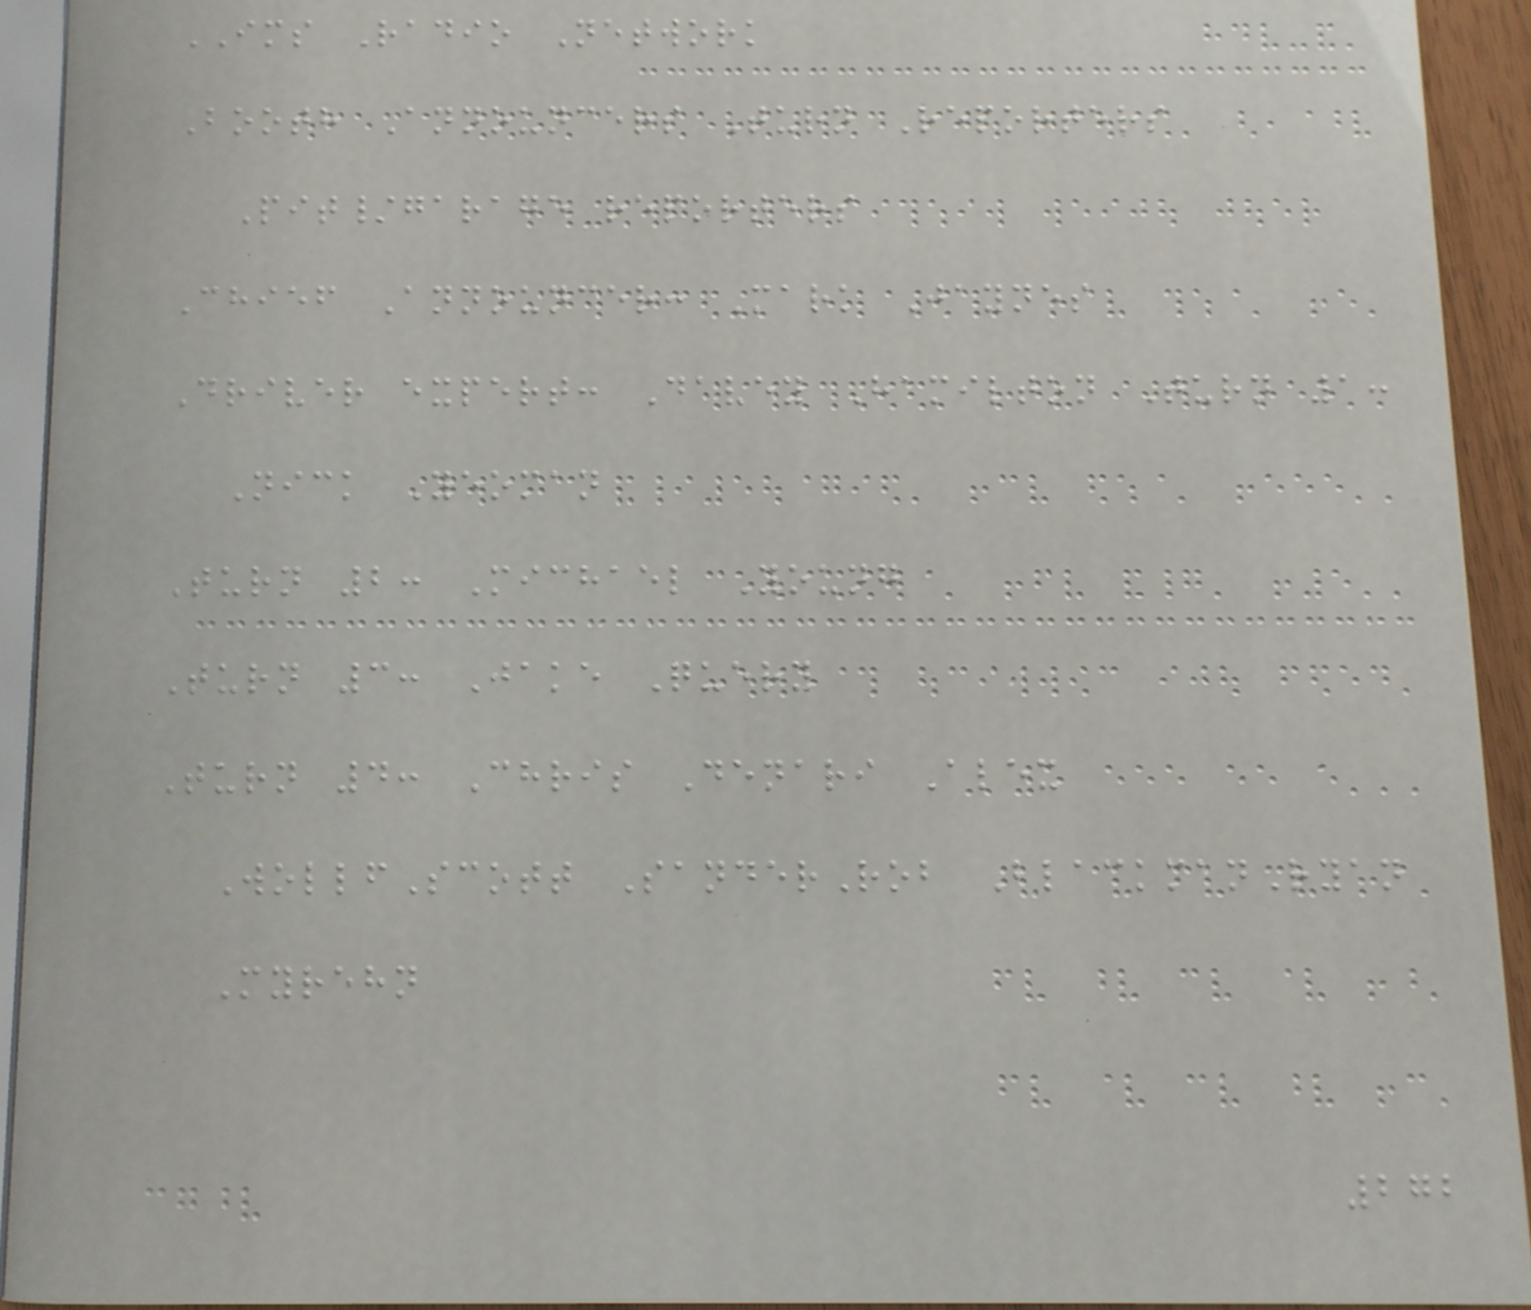IMS Radio Network
Booth Announcers Turn Reporters
Pit/garage reporters
Chief Announcer: Mark Jaynes
Driver expert: Davey Hamilton Turn 1:
Nick Yeoman
Turn 2: Michael Young
Turn 3: Jake Query
Turn 4: Chris Denari Alex
WollfScott SanderRob BlackmanRyan
Myrehn
272
